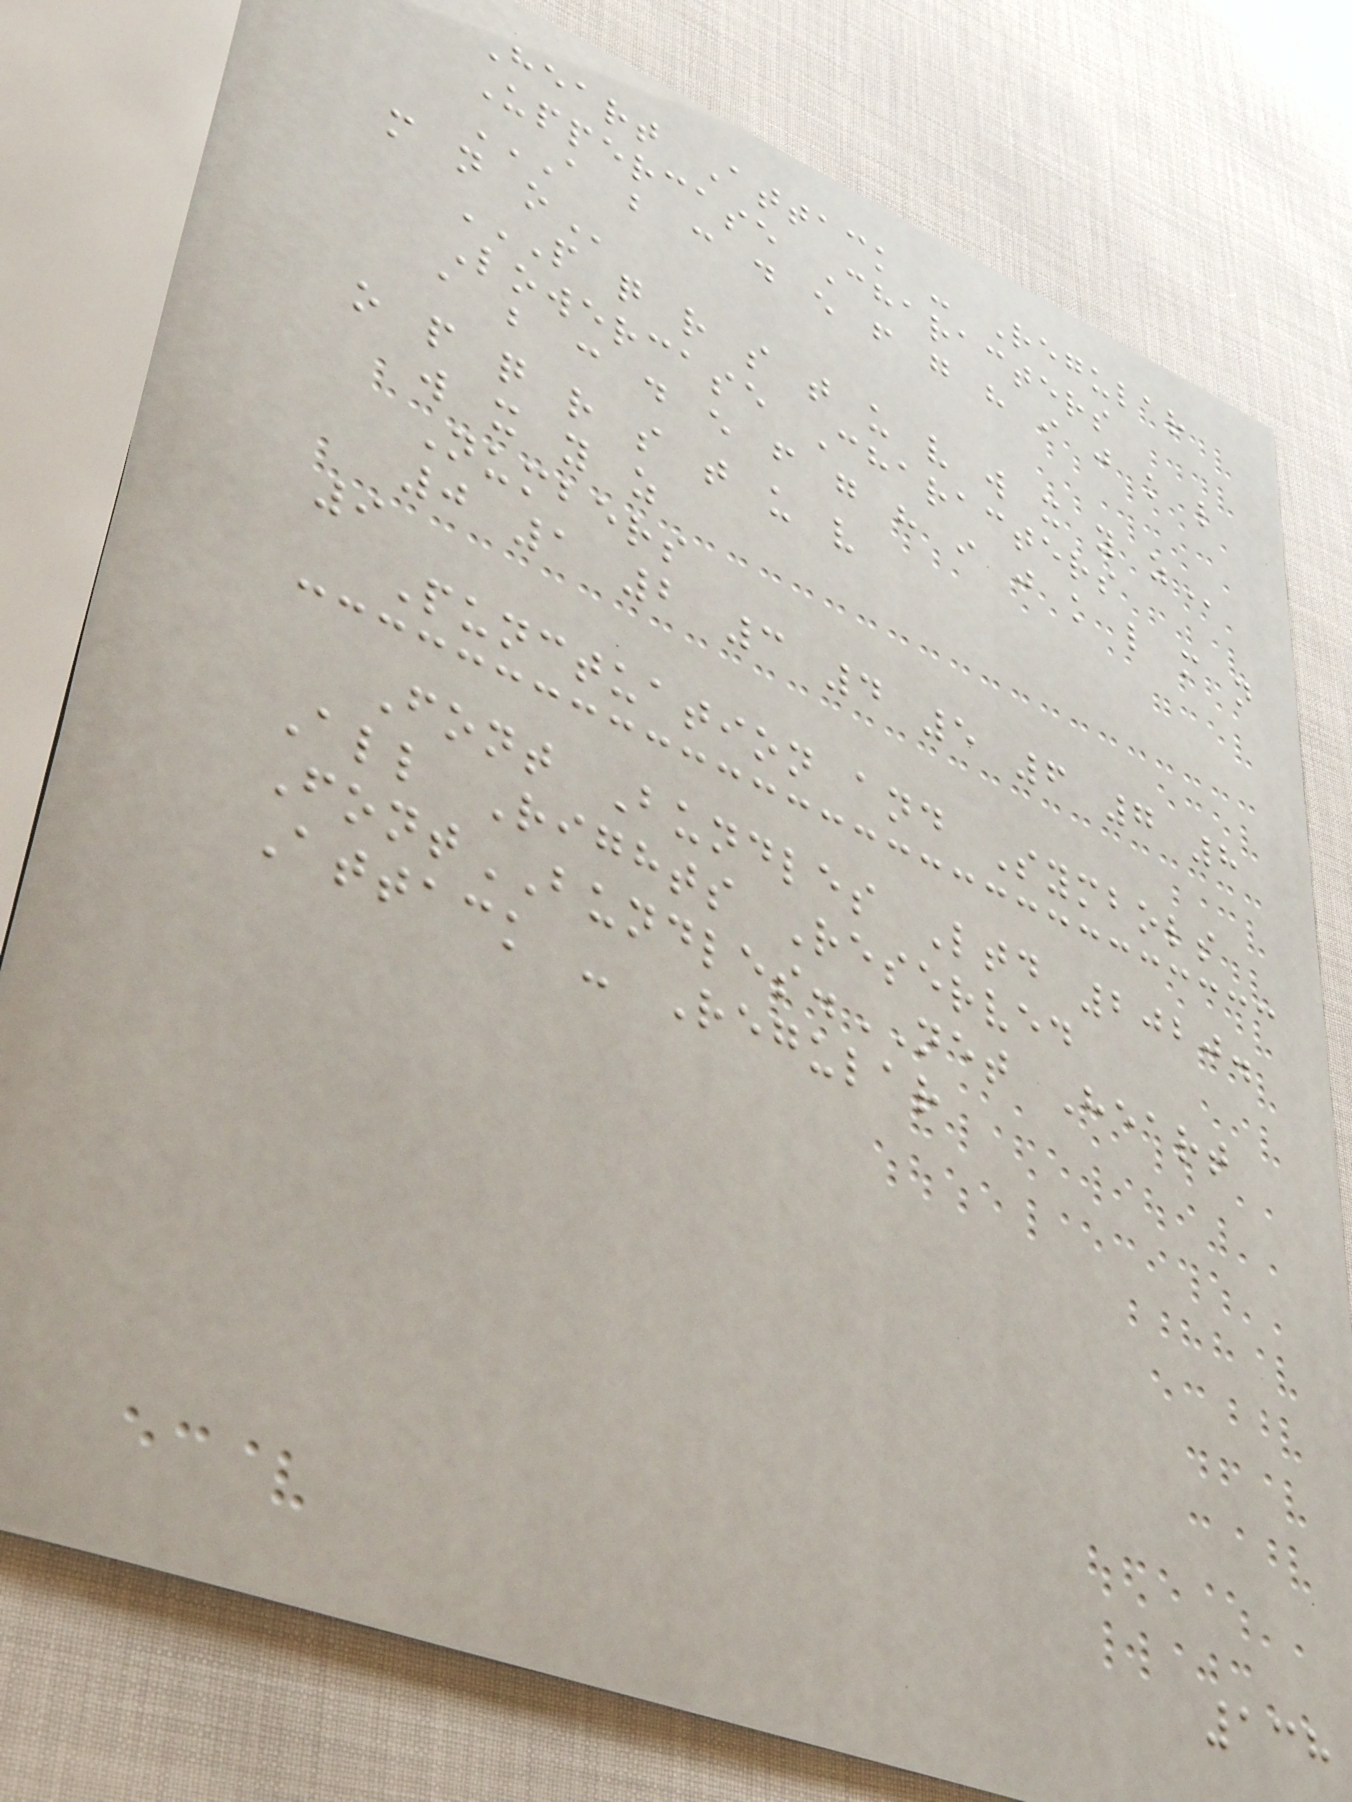Heart Attack - Regular
Uppercase Characters
A B C D E F G H I J K L
M N O
P Q R S T U V W X Y Z
Lowercase Characters
a b c d e f g h i j k l m n
o p q r s t u v
w x y z
Numbers
0 1 2 3 4 5 6 7 8
9
Punctuation and Symbols
Font Bundles Ltd 2020.
All Rights Reserved
FontBUNDLES.NET Heart
Attack - Regular
138
